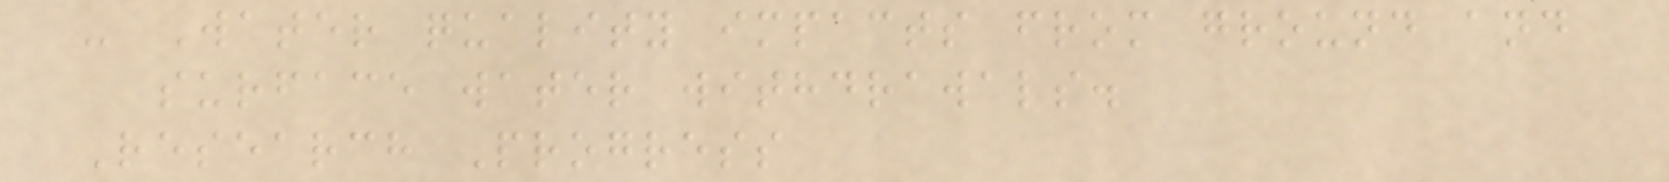- Water quality impacts from ground and
surface water withdrawals.
Research Progress
